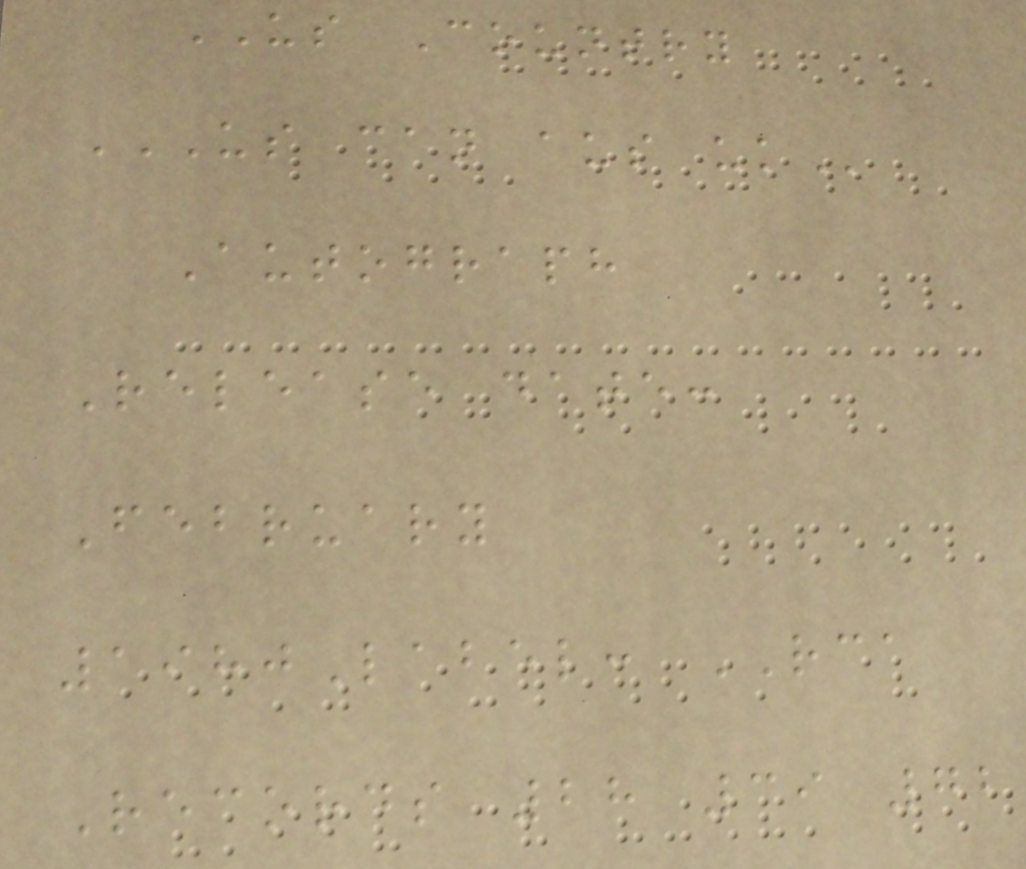US Country
US CAN AUS UK
Autograph
Release date:
February
1980Label: RCA
Records 28 39 72
